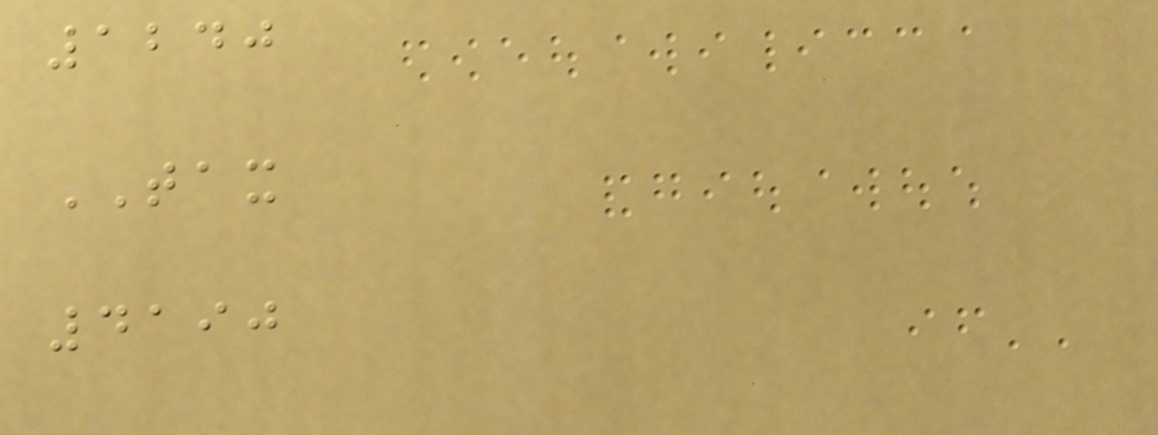1240
TAX
4190
